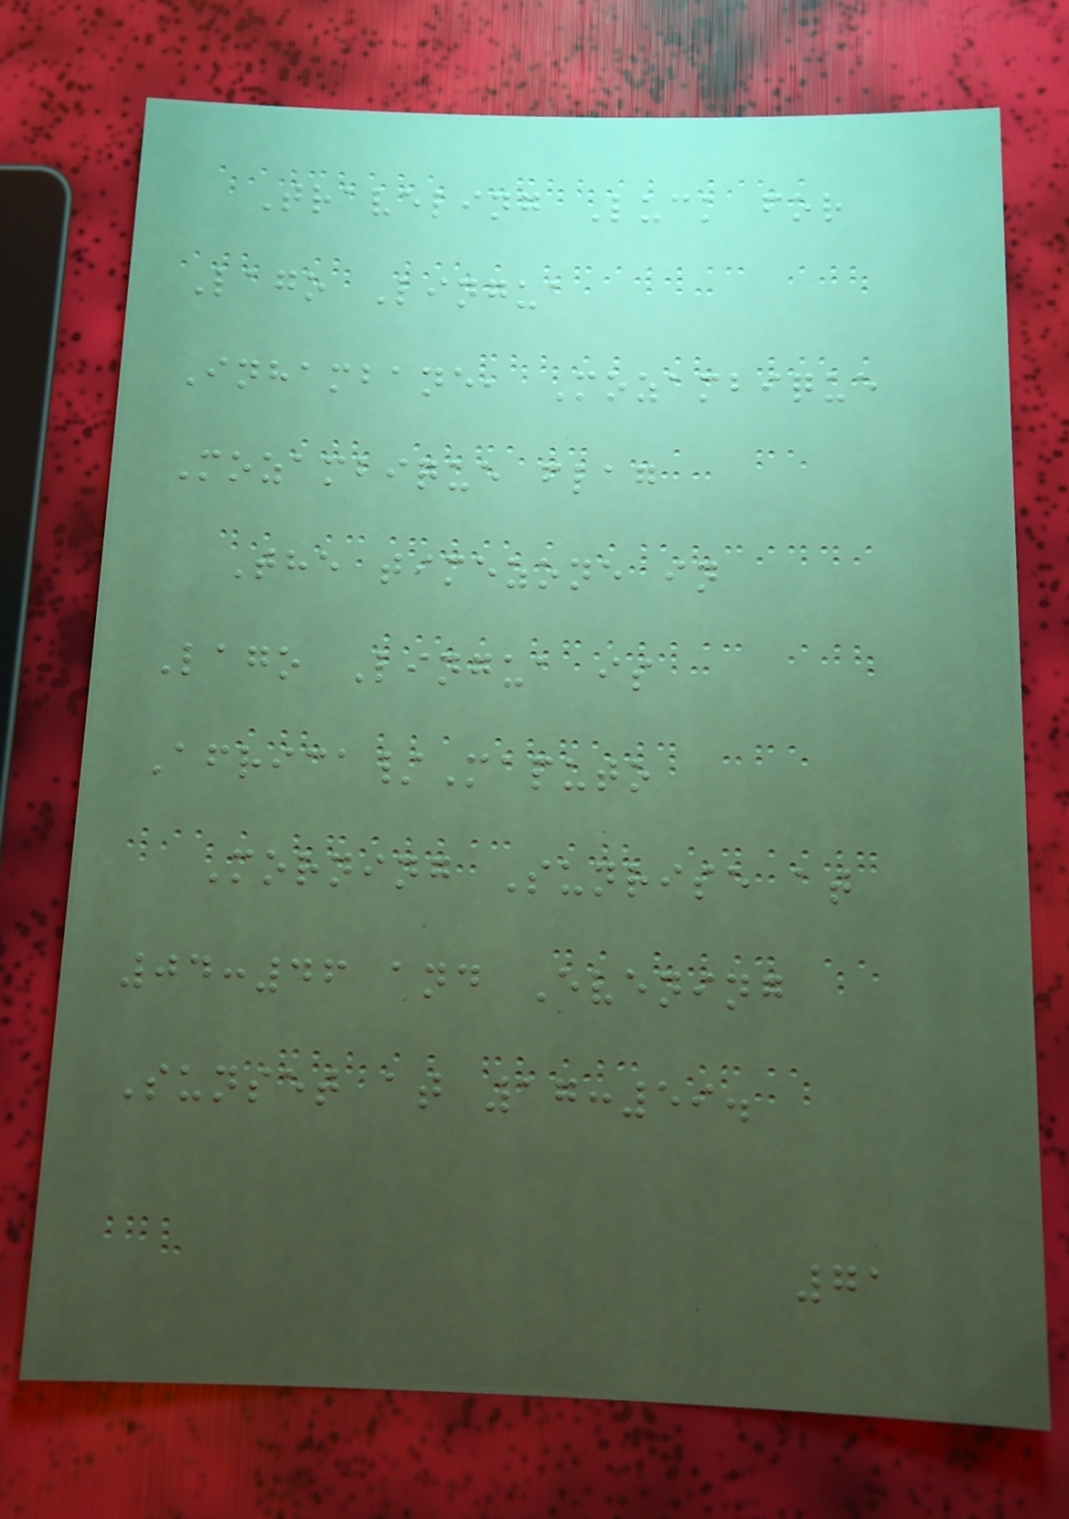Traveling Luck for
Lago Lingua
Inhambane, Mozambique
Mozambique flag
The timezone in
Lago Lingua is
Africa/Maputo
Morning Sunrise at
04:46 and Evening
Sunset at 17:59.
71
